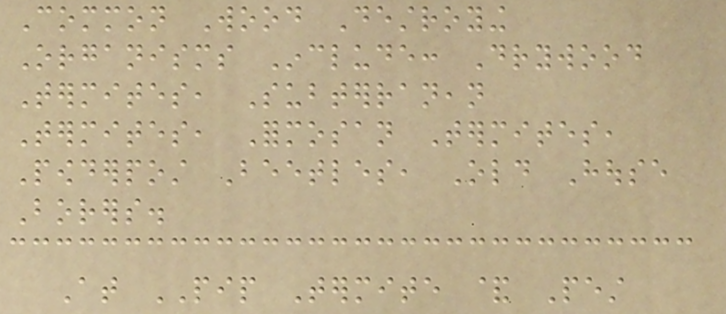Common Wood Destroying
Organisms Include: Drywood
Termites, Subterranean
Termites, Formosan Termites,
Powderpost Beetles, Old House
Borers.
At PIP Termite & Pest
